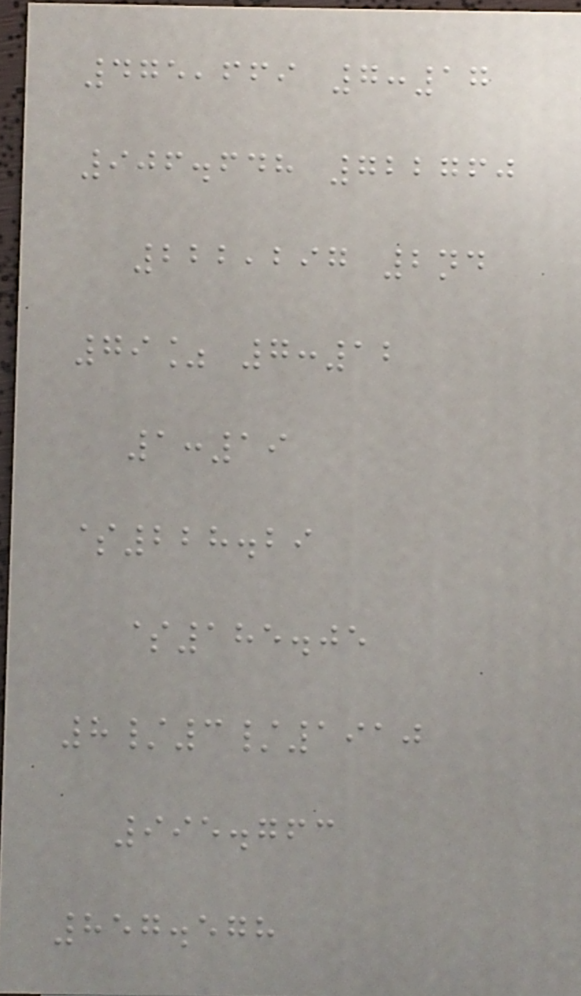475,669 7:17
906.648 722760
222,297 2nd
79% 7:12
1:19
$228.29
$185.05
8/3/1910
995.763
857.578
